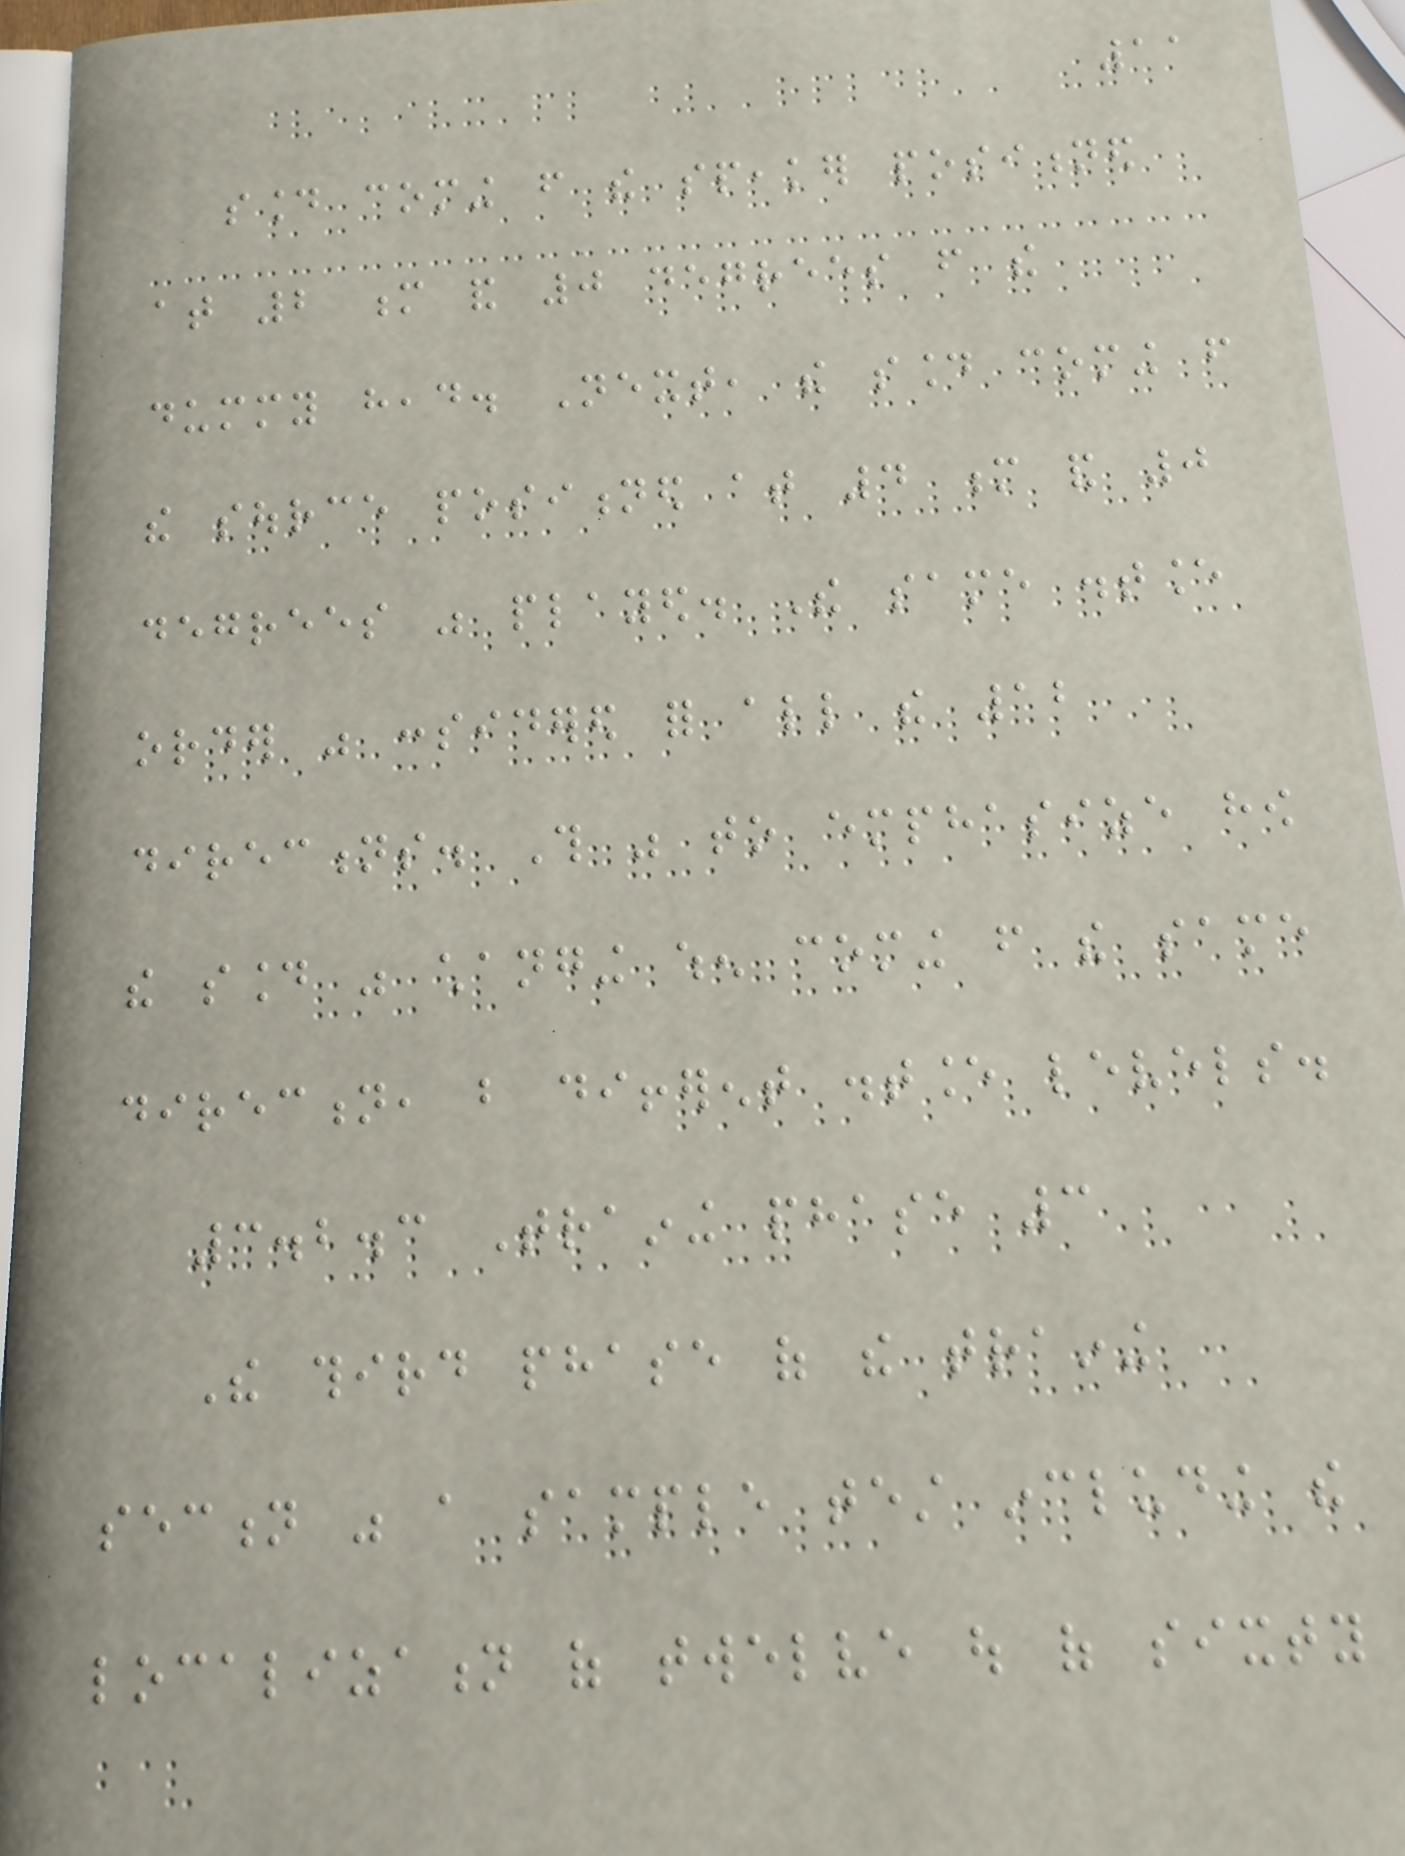11
sound coming from the speaker positioned
at 2 m and 0 degrees from the
dummy head. Next, the sound coming from
the source positioned at 4 m and 0
degrees was played. The same distance
order was considered for all the 12
directions. This was to emphasize how
the sound was changing when coming from the same
direction, but different distance levels.
3.2.3 Training phase 3
The third phase of the training
section was a sample test including the
localization of twelve out of sixty
